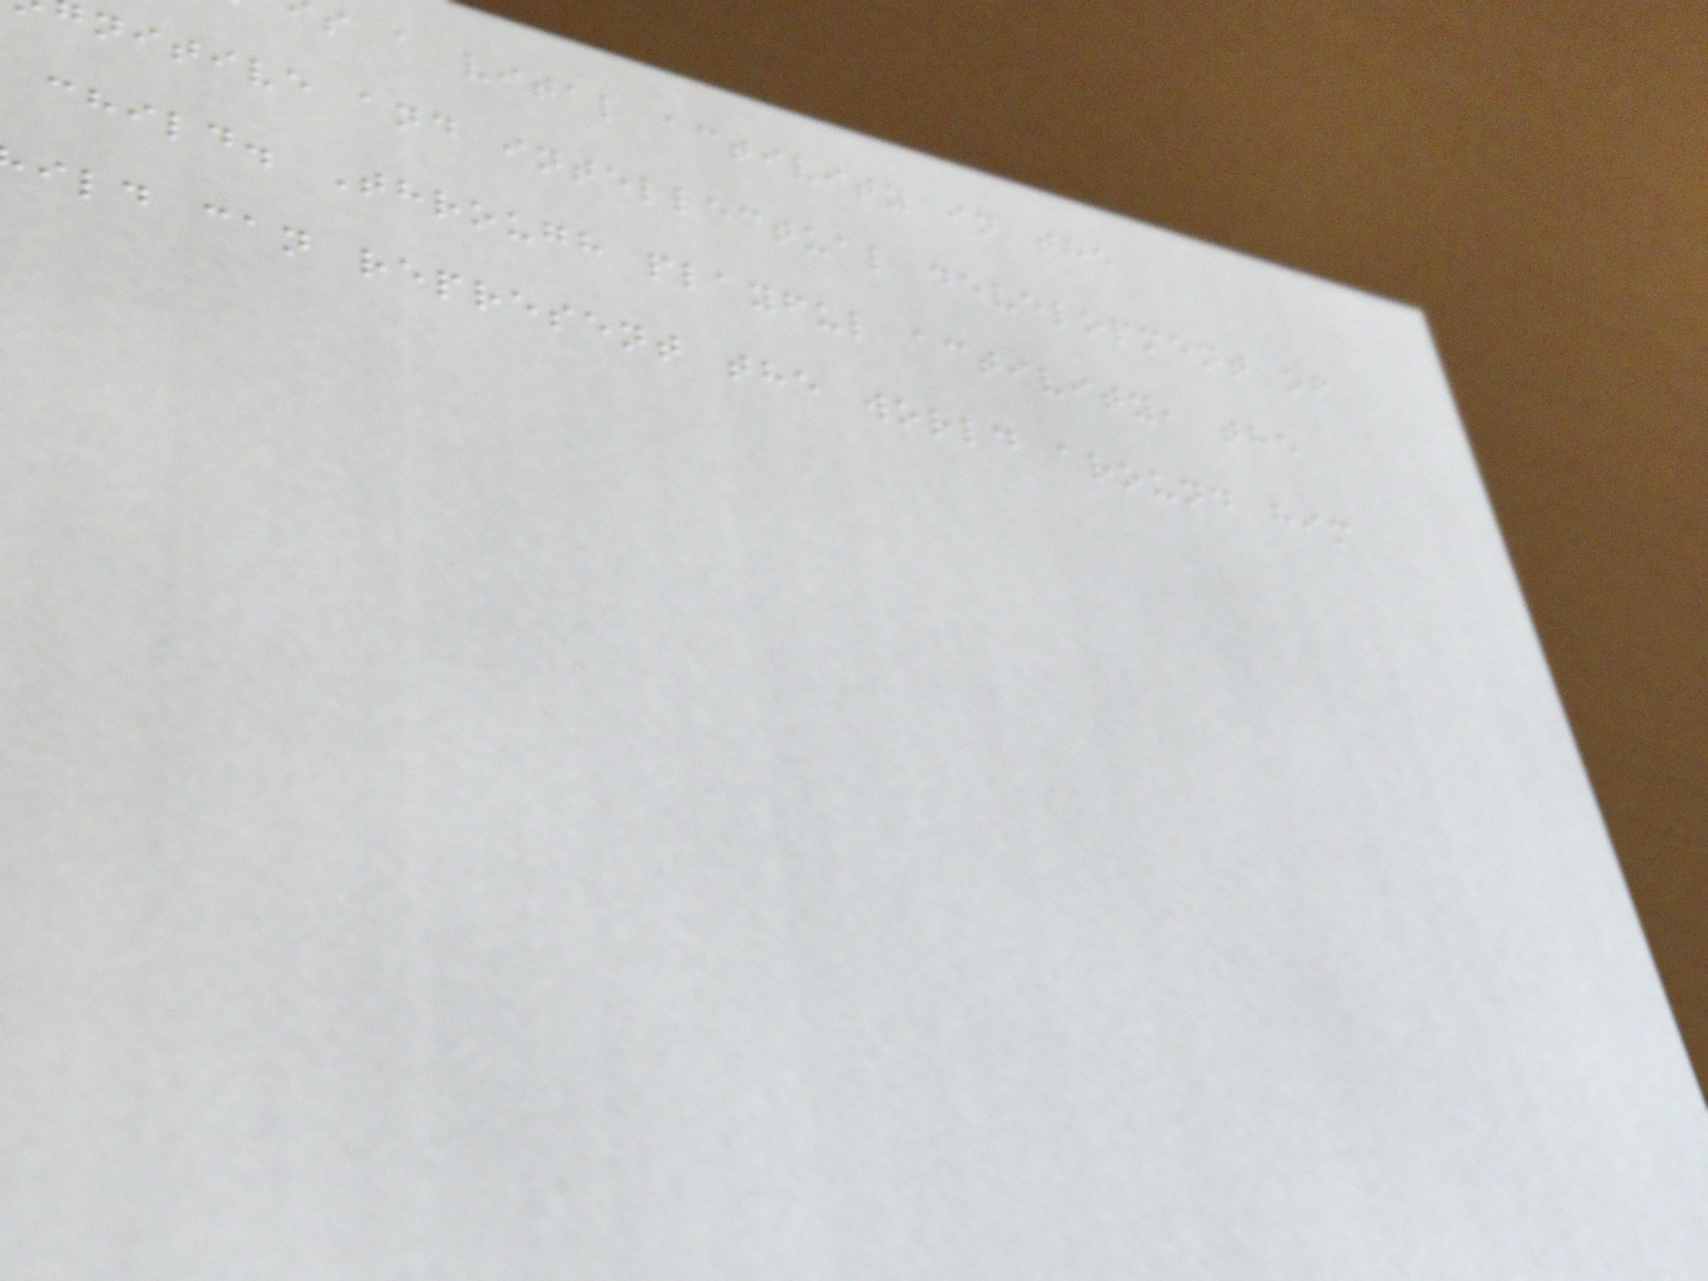s a vital activity in the
nitive and intellectual development of
child. Through playful activity, the
ild can represent the world around him
